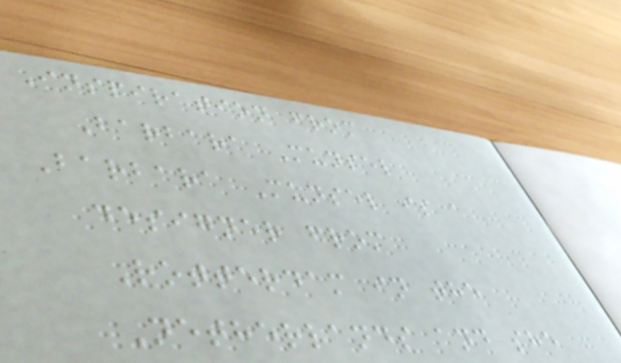Inspiration from
Barbara Munsel
Barbara Munsel is a
designer from
Rotterdam in the
Netherlands and she
